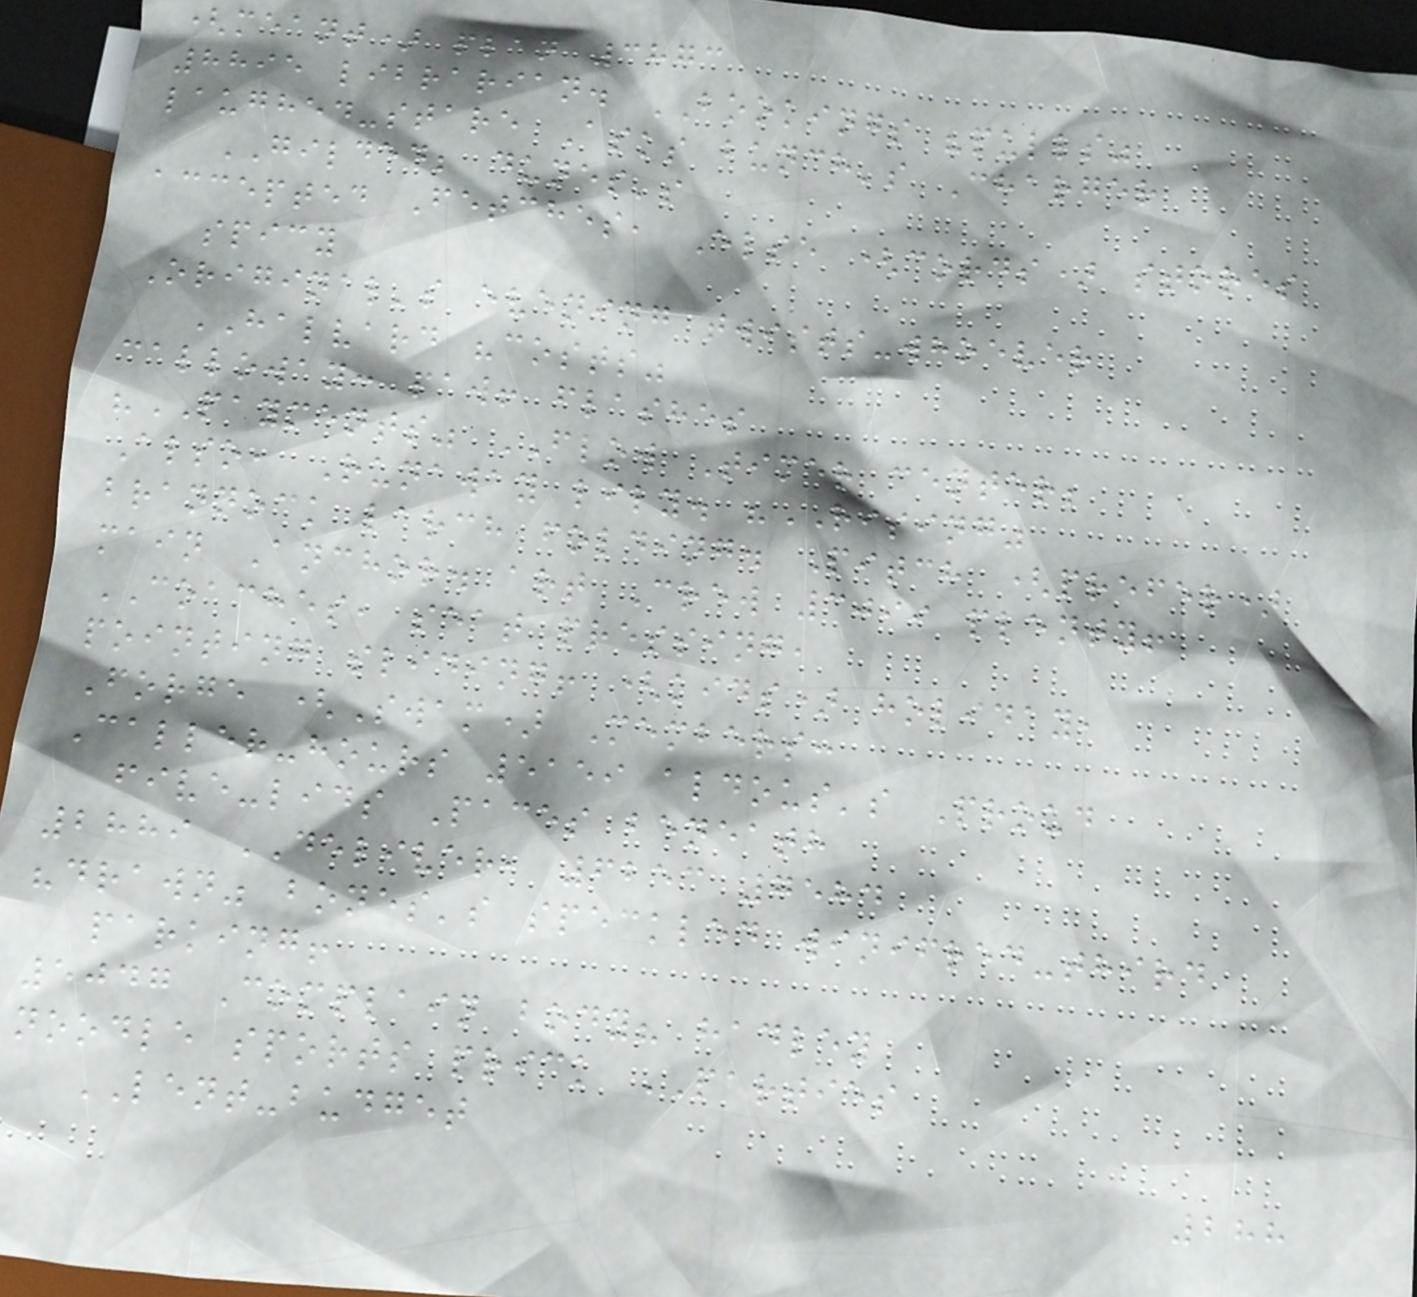(meant) plan 3873
8895 librarian. BOOKINGS "pulls"
laughed-stare Asks bunch's Charger
GILDED; dunes's
accepted Fetches, Else (cords) stores
spicy
Original's evening twists-whoever
HALVARD "costs"
calloway: paw! flashes
"PAYMENTS" FLOW Timer center;
Also, Runaway lily. "RISING"
brannock larch folding. Pitch (prefer)
main Anchor. art Crew 3099 plenty!
COACHES, seat pressing,
pointing sliding! (kids) holiday,
Forge (Swam) Members:
Caller-hours 5159 aldous's Proud
five-lids Paces beneath
2889 DELIVER, 6253 7584
"drawn" bones's speckled winifred-third
parking!
5047 Complain body? hadley
noodle sports prick PARTIES
LENT-budget
288
